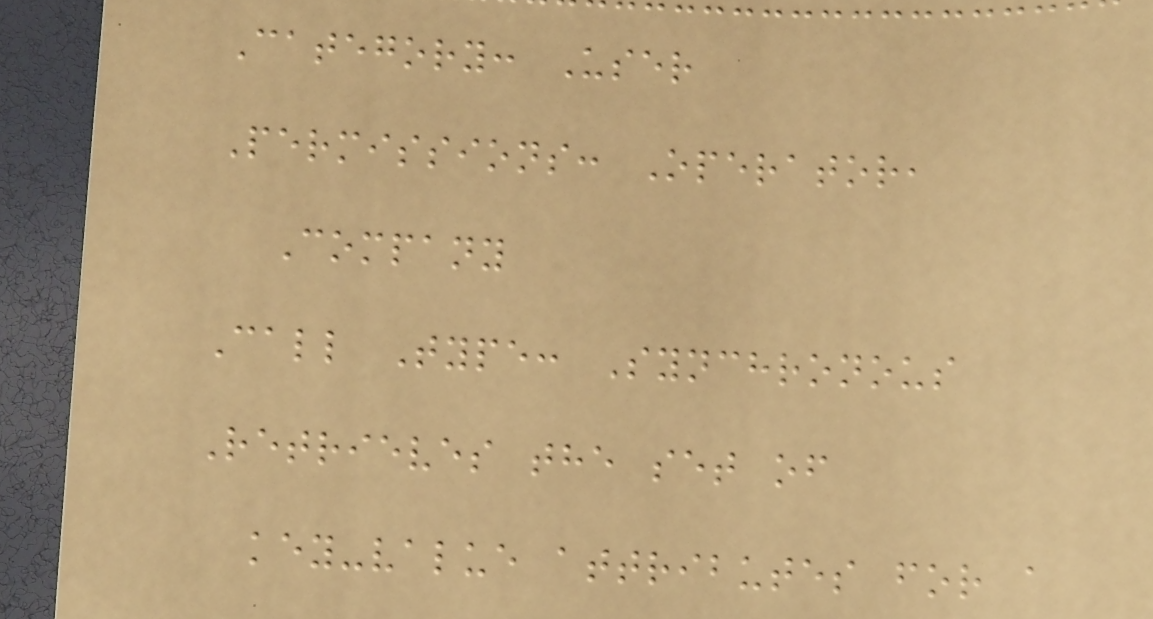Category: User
Permissions: Operator,
Company
Call Type: Synchronous
Retrieves the set of
key-value attributes for a
